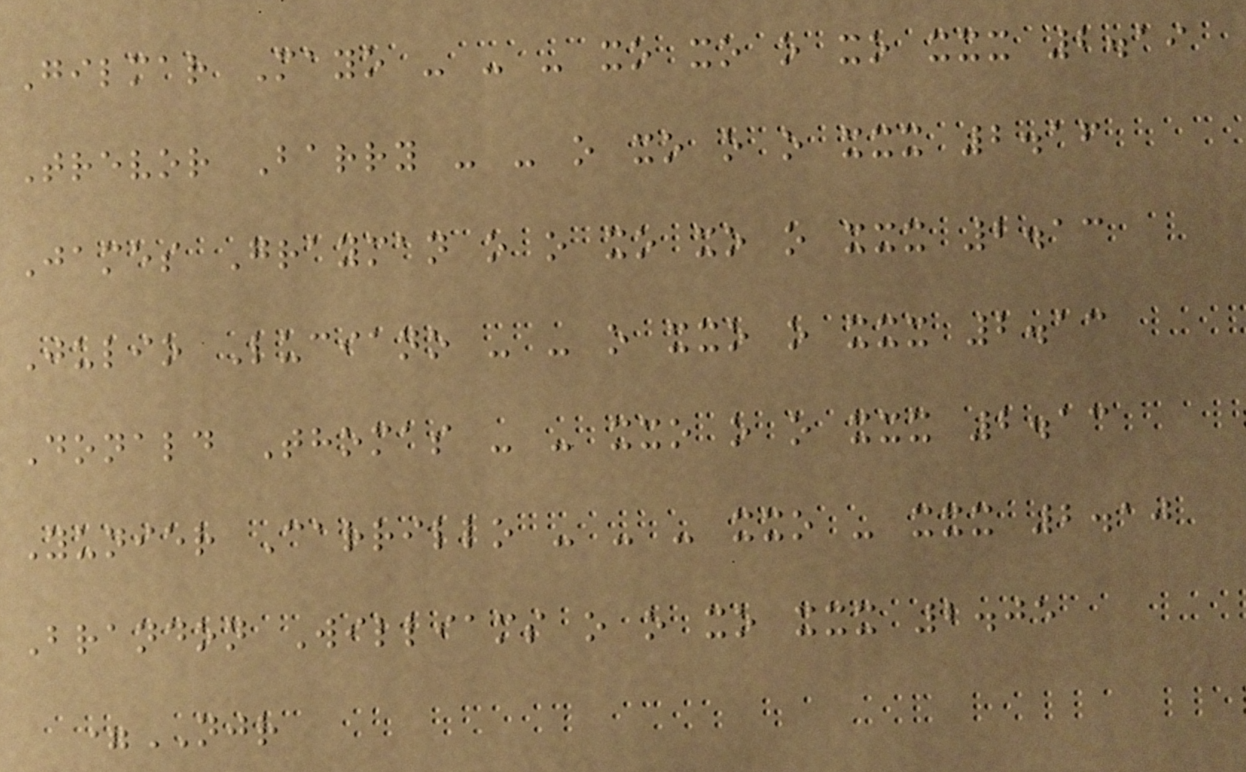Gilmar Mayo - - - xo xo o xo xxx 2.19
Trevor Barry - - o xo o o xxx 2.16
James Grayman o o xo xo o xxx 2.13
Julio Luciano - - o xxo o xxx 2.13
Donald Thomas - - xxo o o xxx 2.13
Yunier Carrillo - - - xxo - xxx 2.10
Brandon Williams o o xo xxx 2.05
=NJR
